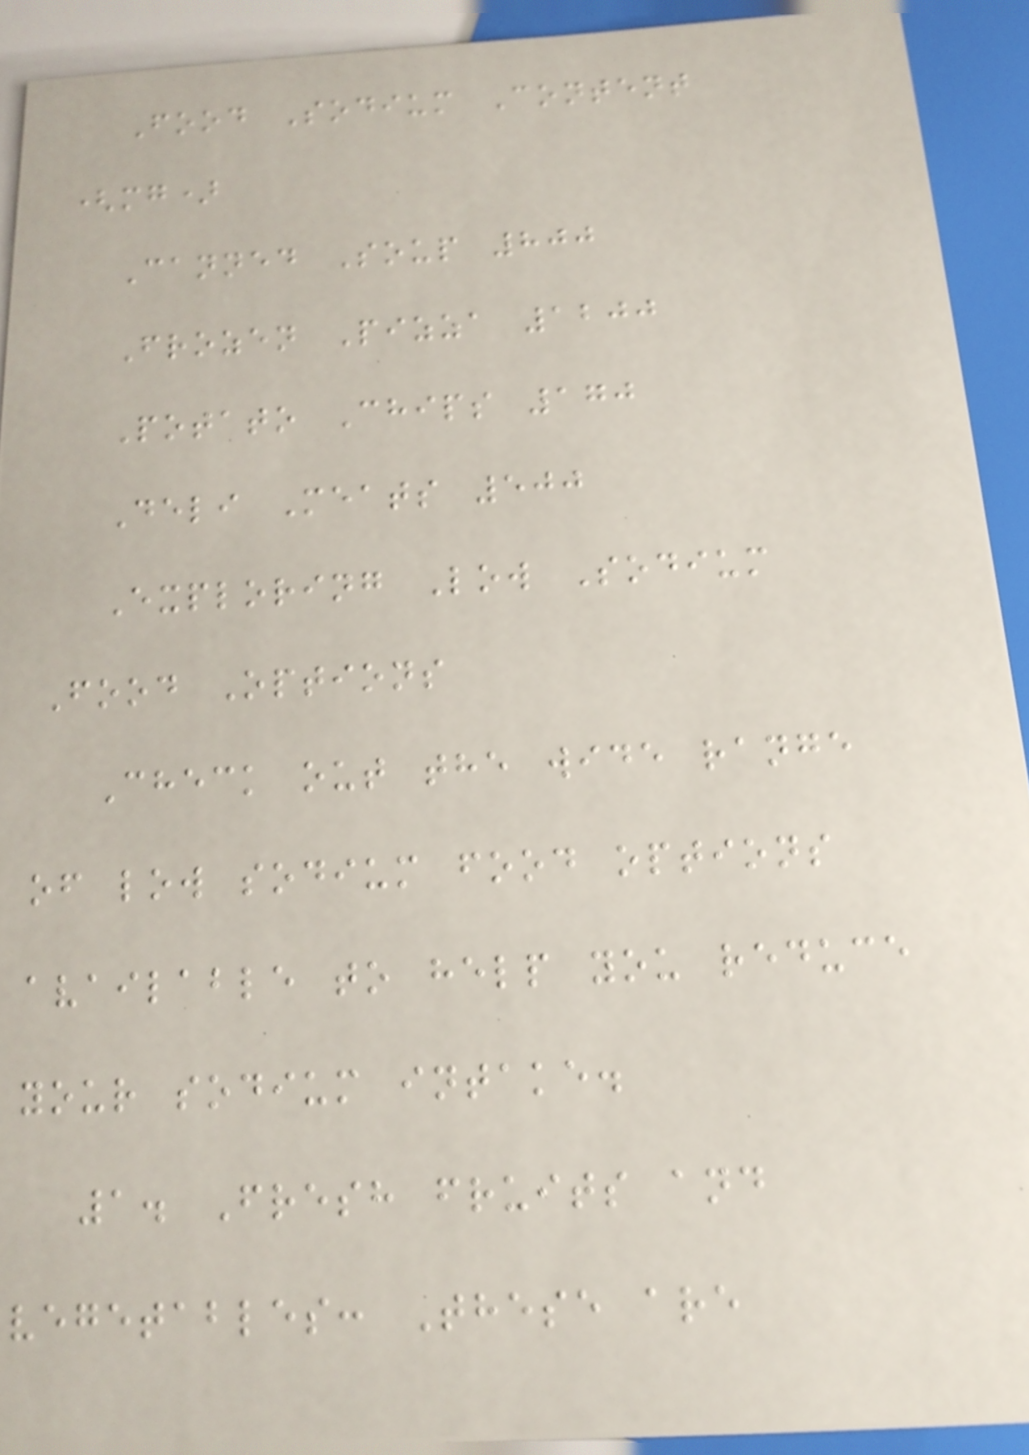Food Sodium Content
(mg)
Canned Soup 800
Frozen Pizza 1200
Potato Chips 170
Deli Meats 500
Exploring Low Sodium
Food Options
Check out the wide range
of low sodium food options
available to help you reduce
your sodium intake.
1. Fresh fruits and
vegetables: These are
